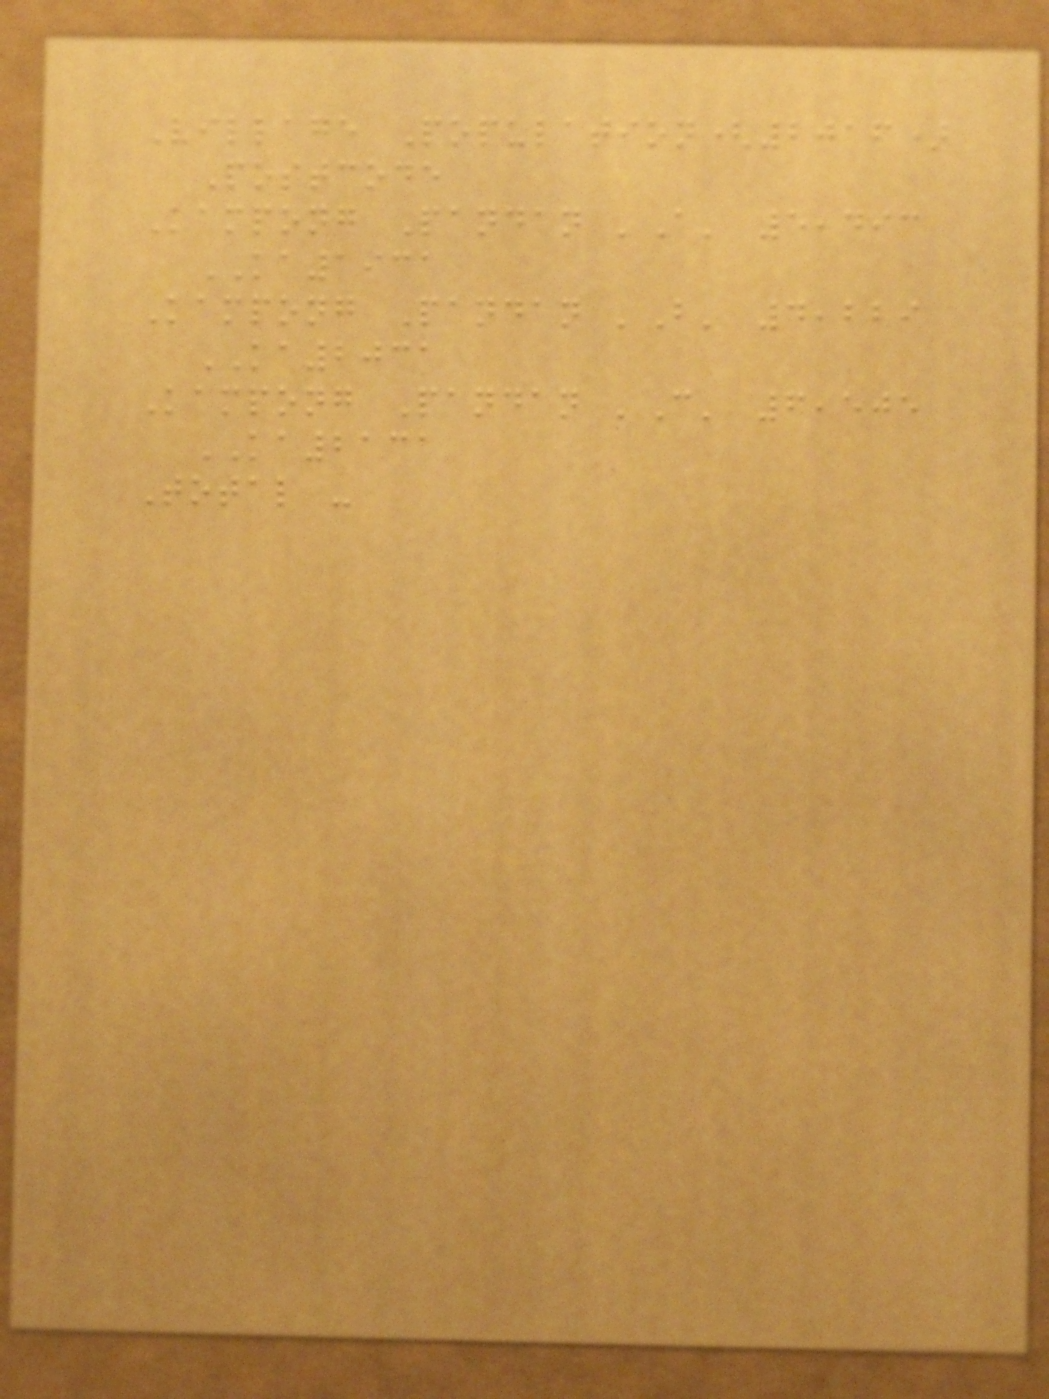Village Population(2016)
Postcode
Kampong Pandan 'A' 5,493
KA1931
Kampong Pandan 'B' 4,229
KA2031
Kampong Pandan 'C' 6,505
KA2131
Total -
